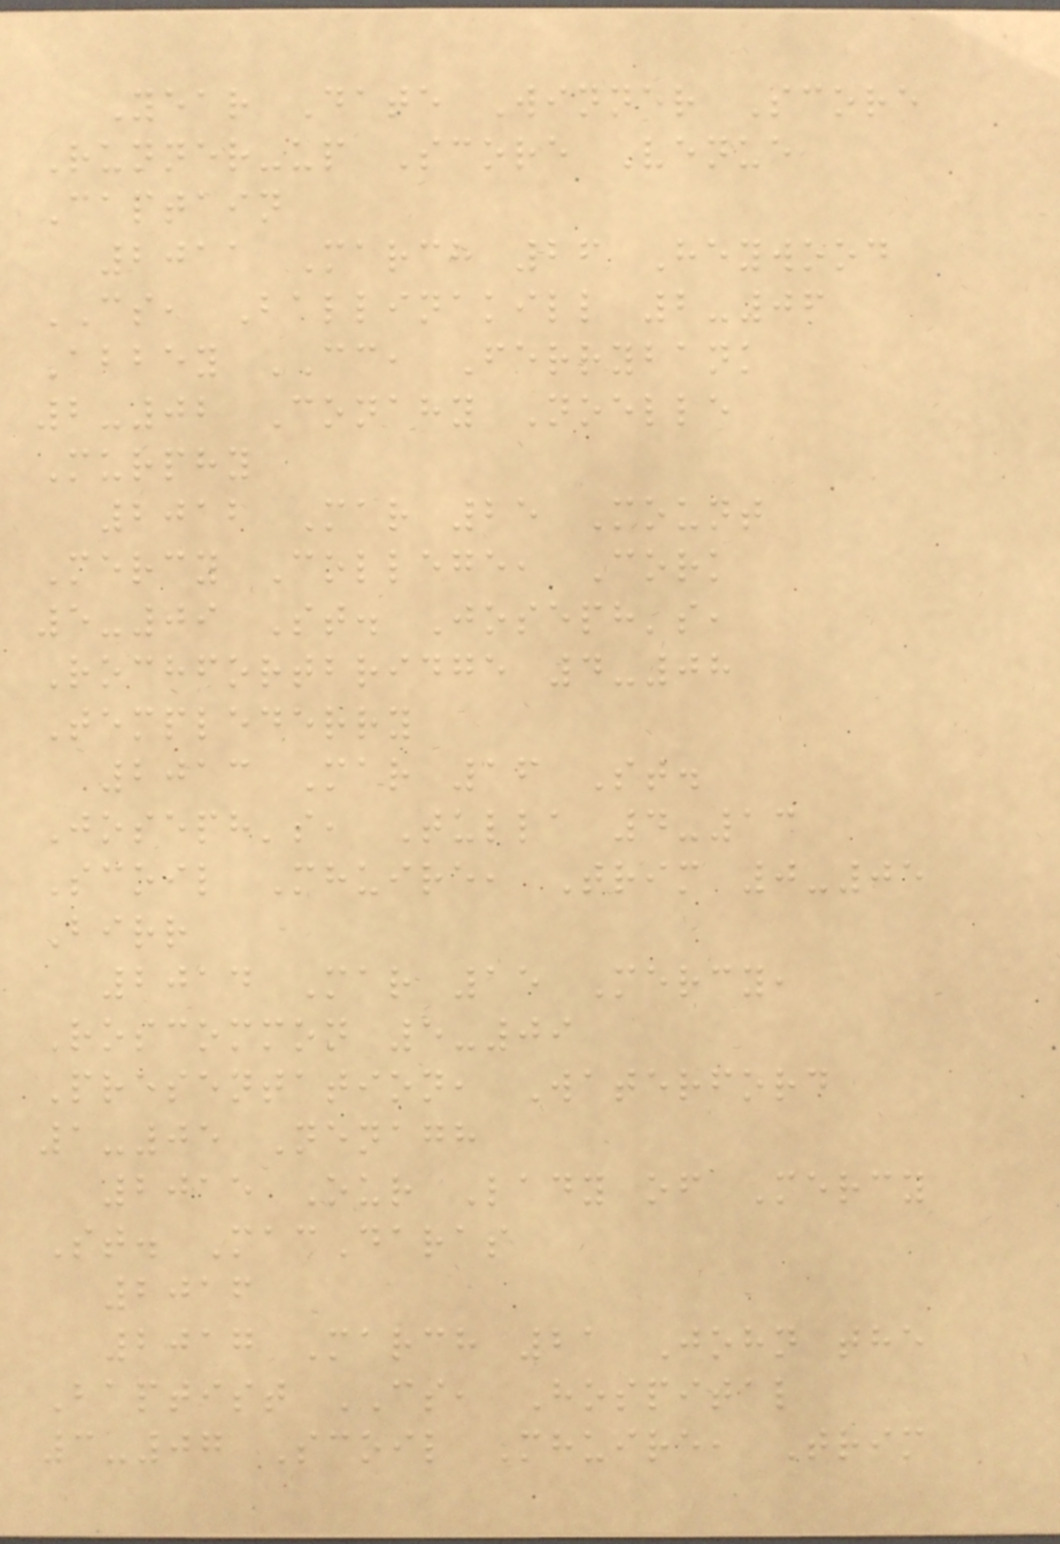Year Date Winner Score
Runner-up Score Venue
Captain
2011 March 26 Heywood
CS, Ballinakill 2-06
Abbey CC, Ferrybank
2-02 Conahy Noelle
Murphy
2012 Mar 25 Mount
Mercy College, Cork
5-09 St. Joseph's,
Rochfortbridge 4-08
Templederry
2013 Mar 16 St.
Joseph's, Tulla 4-13
Scoil Mhuire, Trim 0-05
Birr
2014 Mar 15 Mercy,
Roscommon 5-09
Presentation, Waterford
1-05 Nenagh
2015 Our Lady of Mercy
St. MacDaras
2016
2017 March 21 John the
Baptist CS, Hospital
3-07 Scoil Mhuire, Trim
